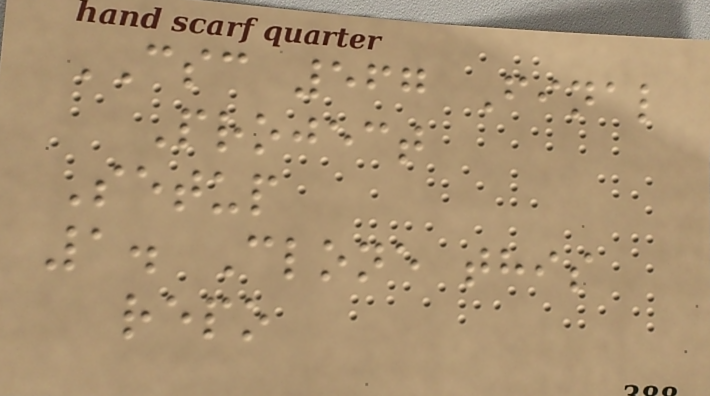CSC 567 Final
Project
Setup
1. Clone this
repo
